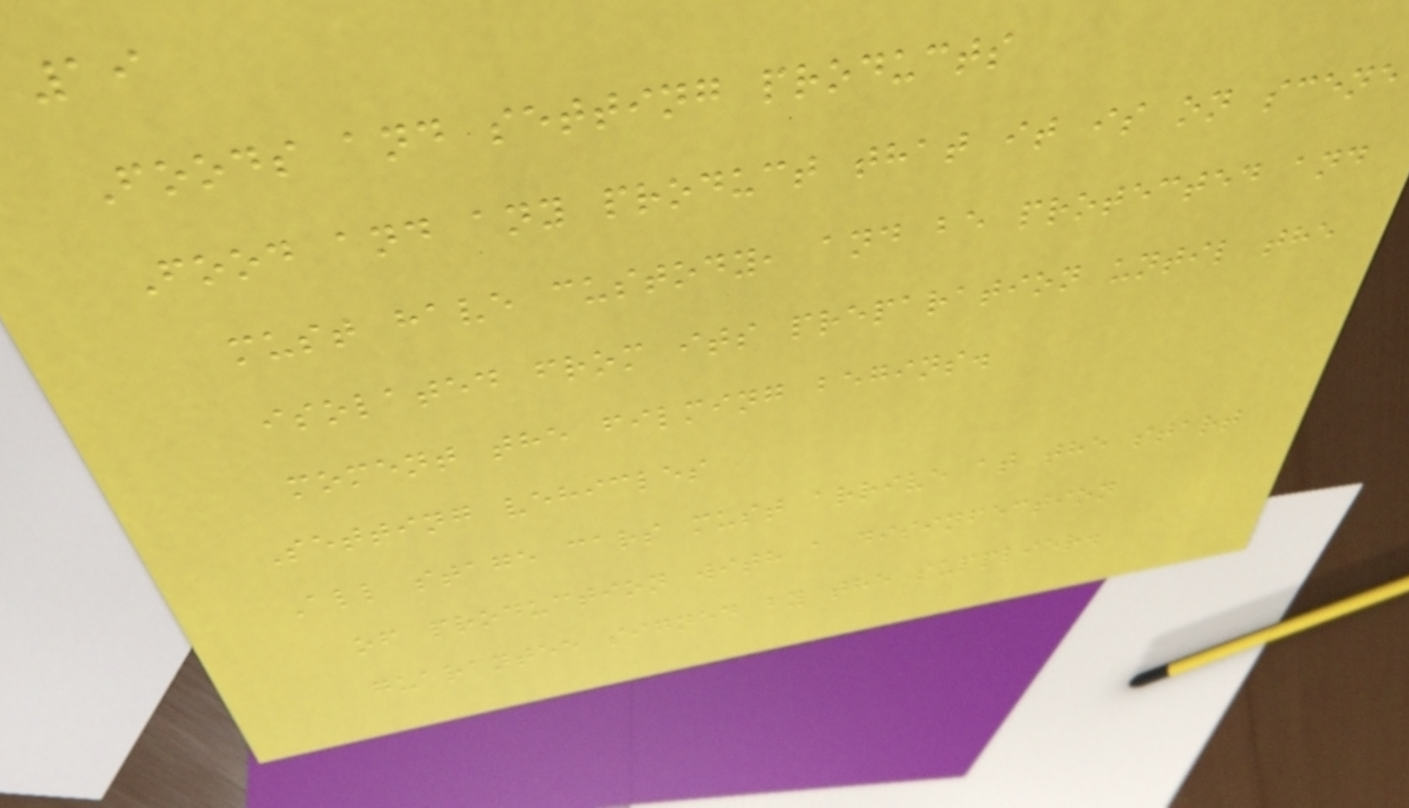19
Foods and setting products
Food and any product that it is on scene
must have custody, and be protected and
isolated from its preparation until the
moment the filming begins.
Setting vehicles
All stage cars must arrive at the start
of production with a disinfection
guarantee signed by the supplier.
